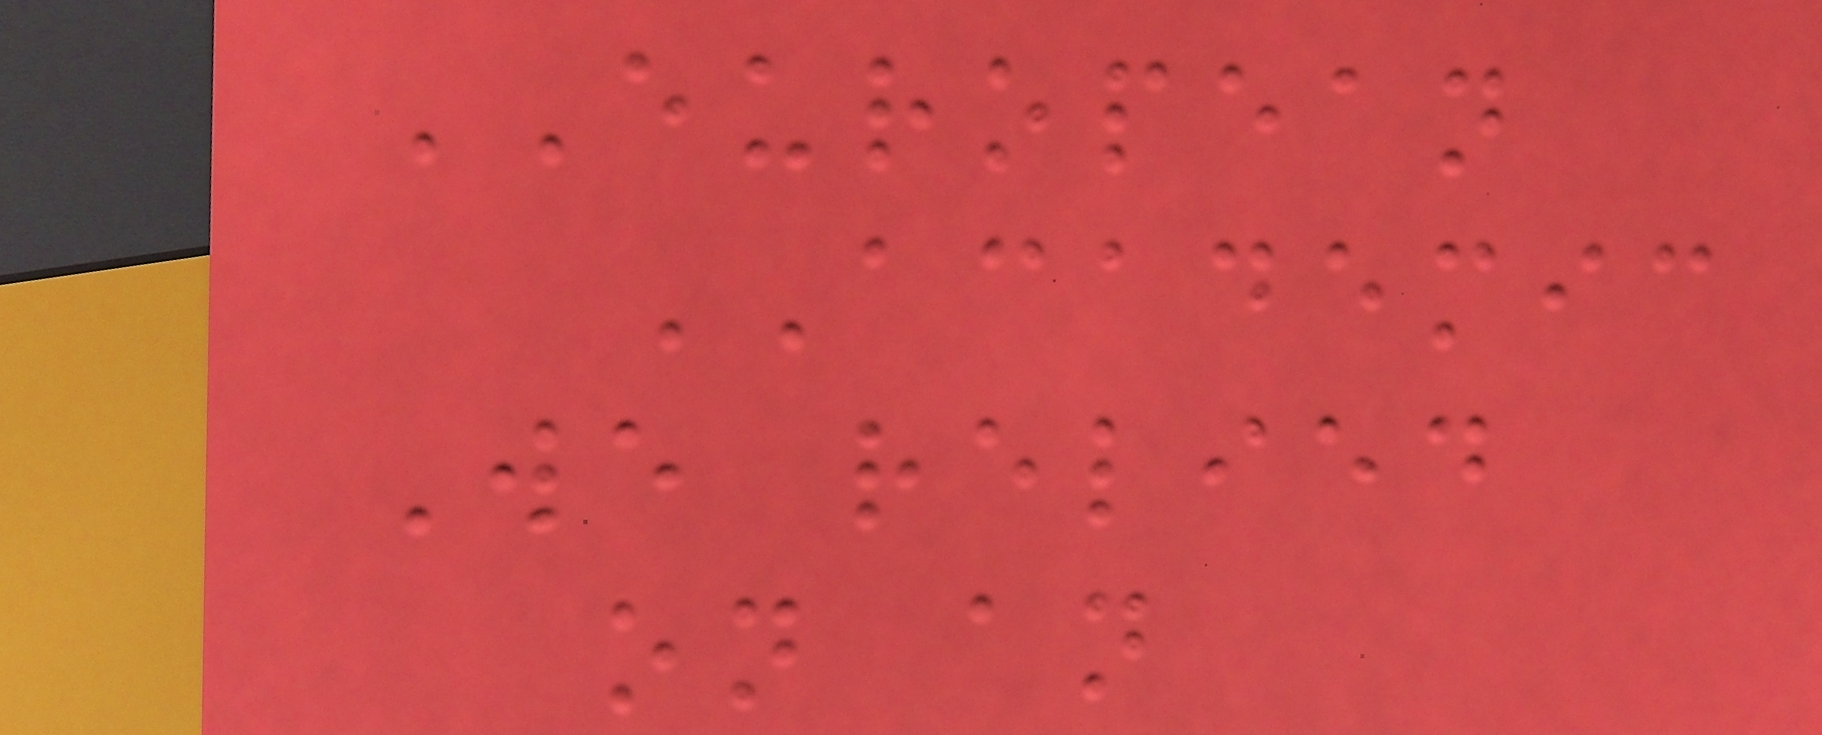EUROPEAN
ACADEMIC
We relied
on an
